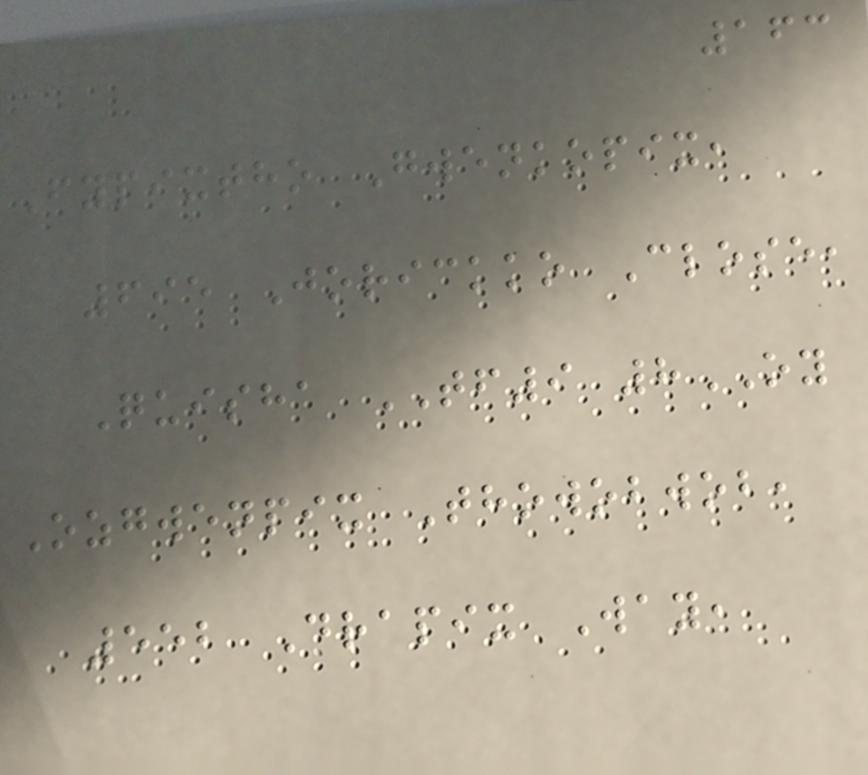163
Fypixtho Gwenkopix,
695 Jorickko Close,
Quisha TF9 8OY
Ozgwenpix Thowobwob,
552 Drapix Way,
